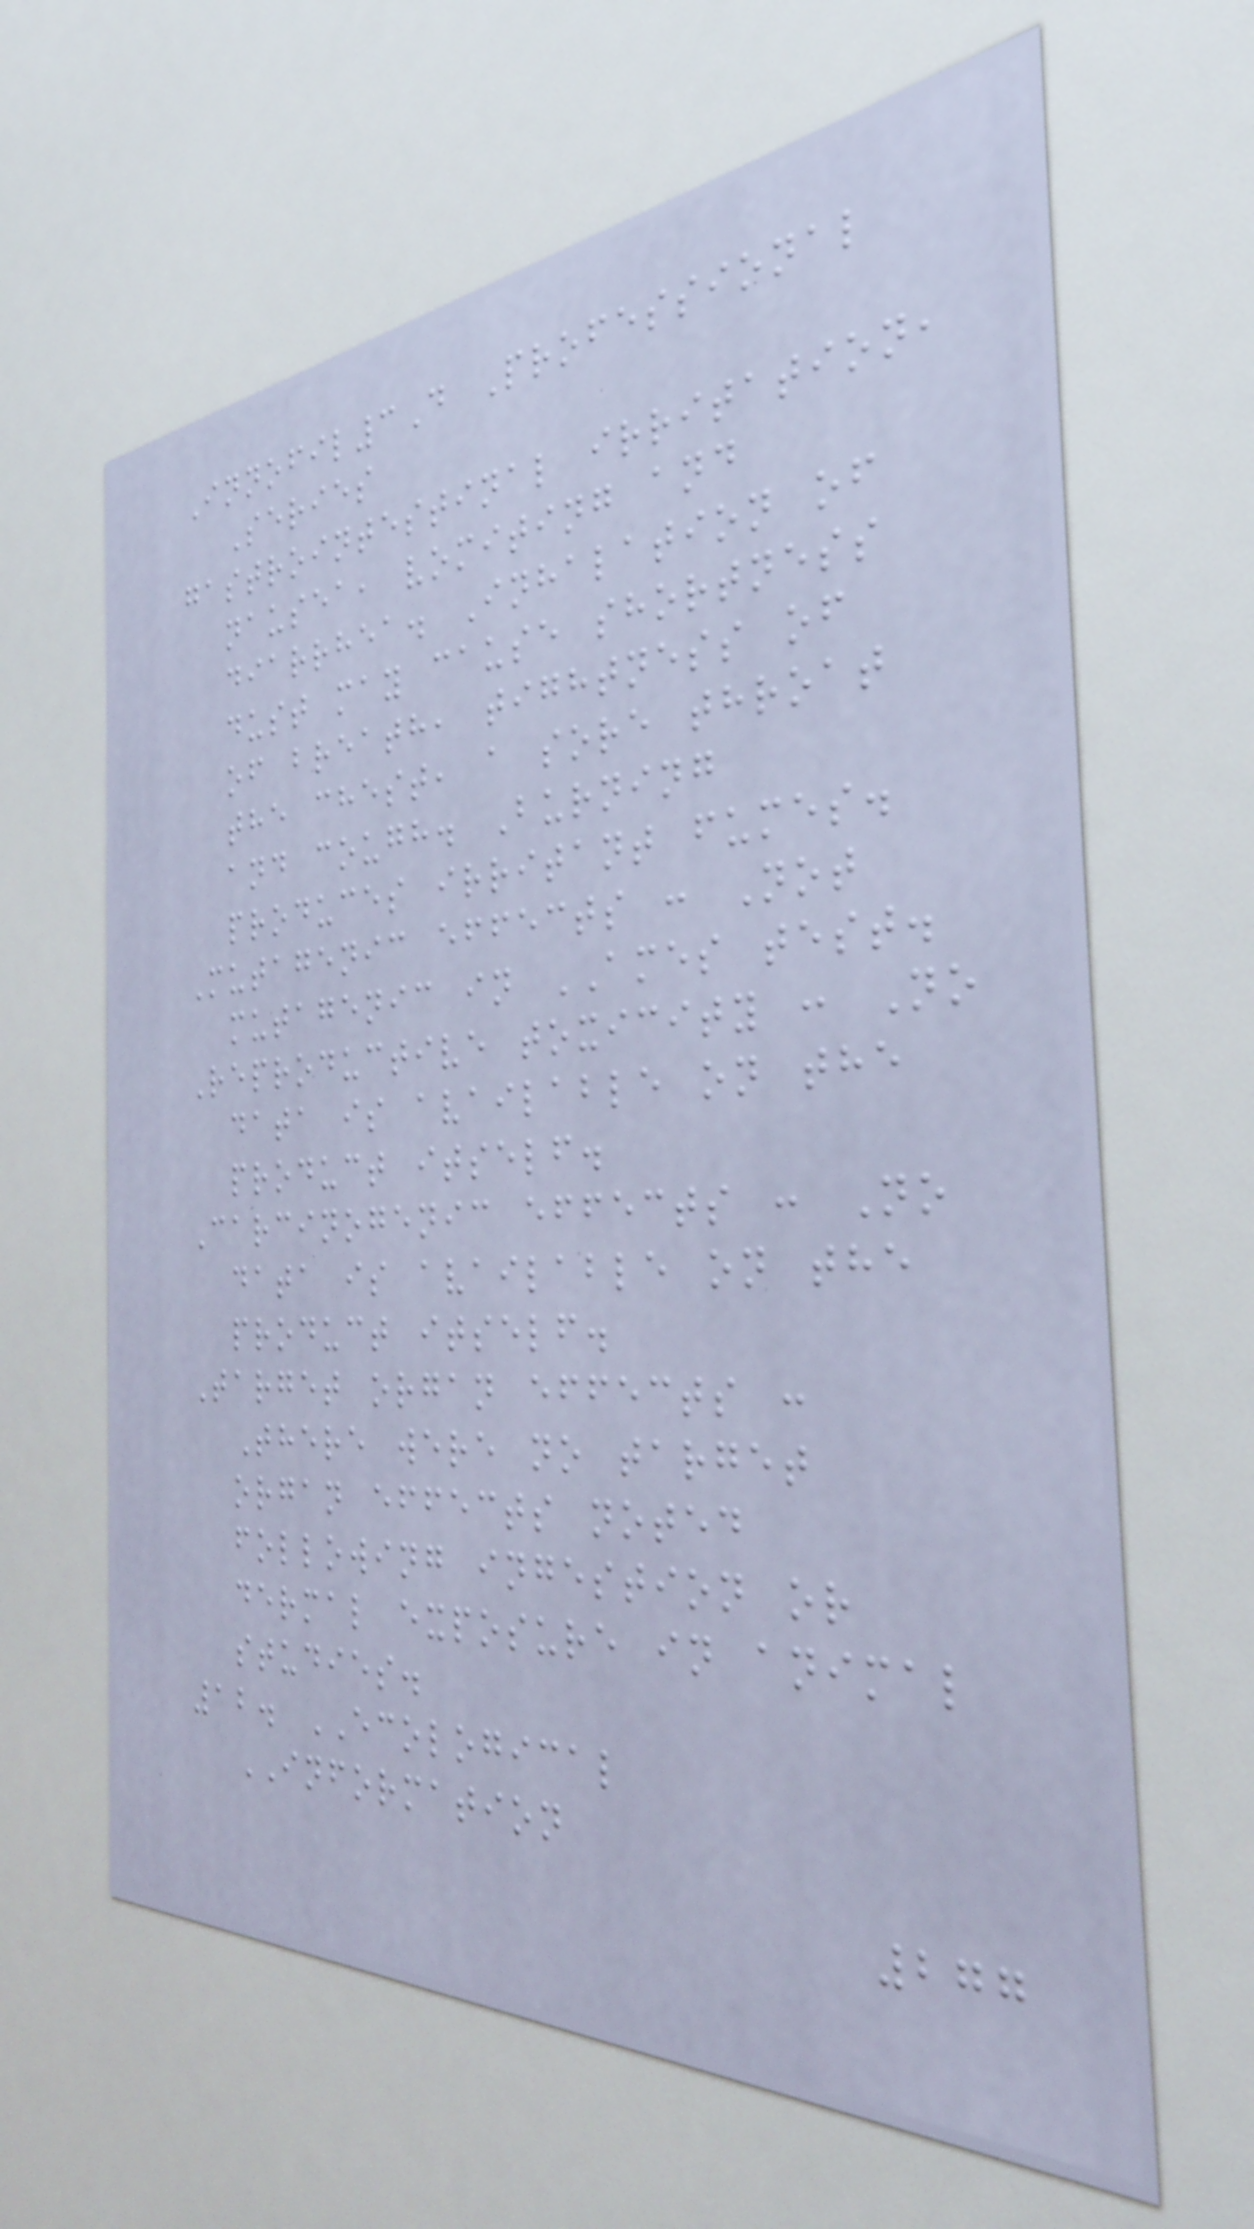Innofil3D Professional
Series
gastrointestinal irritation,
nausea, vomiting and
diarrhea. Inhalation of
dust may cause shortness
of breath, tightness of
the chest, a sore throat
and cough. Burning
produces irritant fumes.
Mutagenic effects : Not
mutagenic in AMES test.
Reproductive toxicity : No
data is available on the
product itself.
Carcinogenic effects : No
data is available on the
product itself.
Target organ effects :
There were no target
organ effects noted
following ingestion or
dermal exposure in animal
studies.
12. ECOLOGICAL
INFORMATION
277
